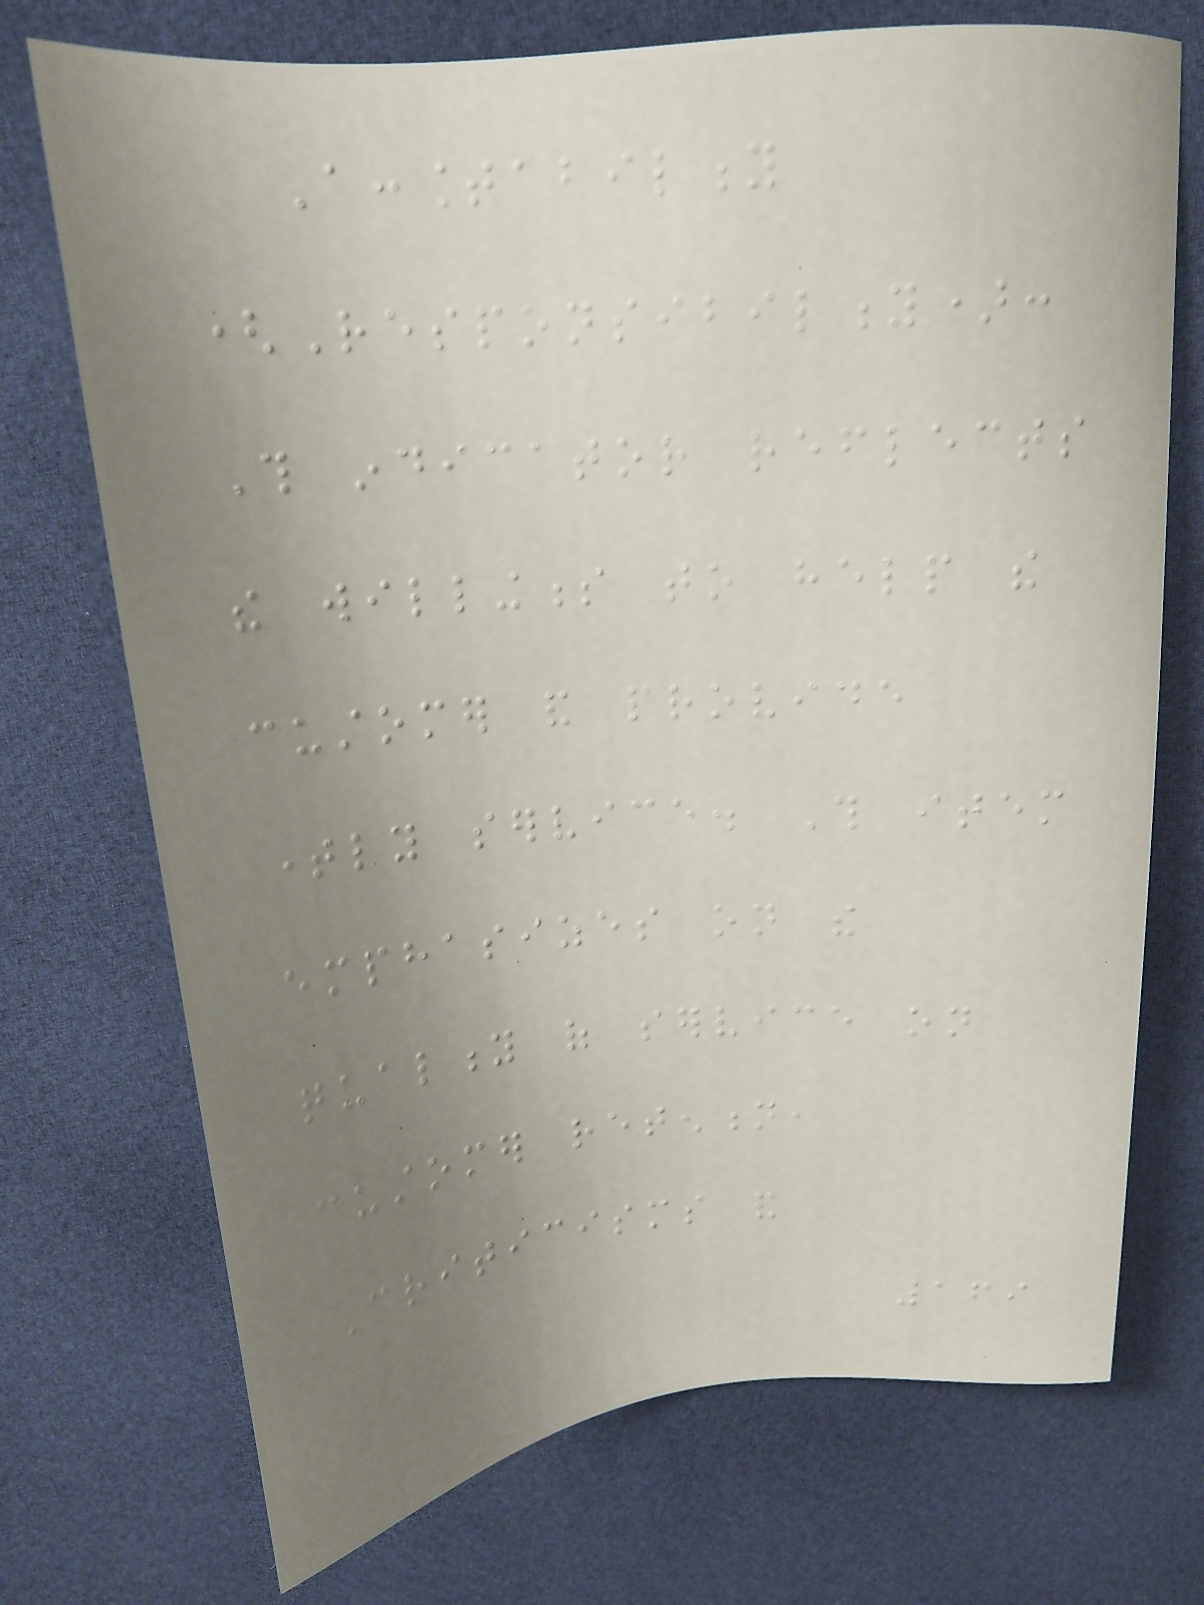Accountability
(Responsibility):
This indicator reflects
the willingness to help the
customer and provide
timely service. This item
emphasizes on the
quality of service on
customer retention,
Criticisms and
169
